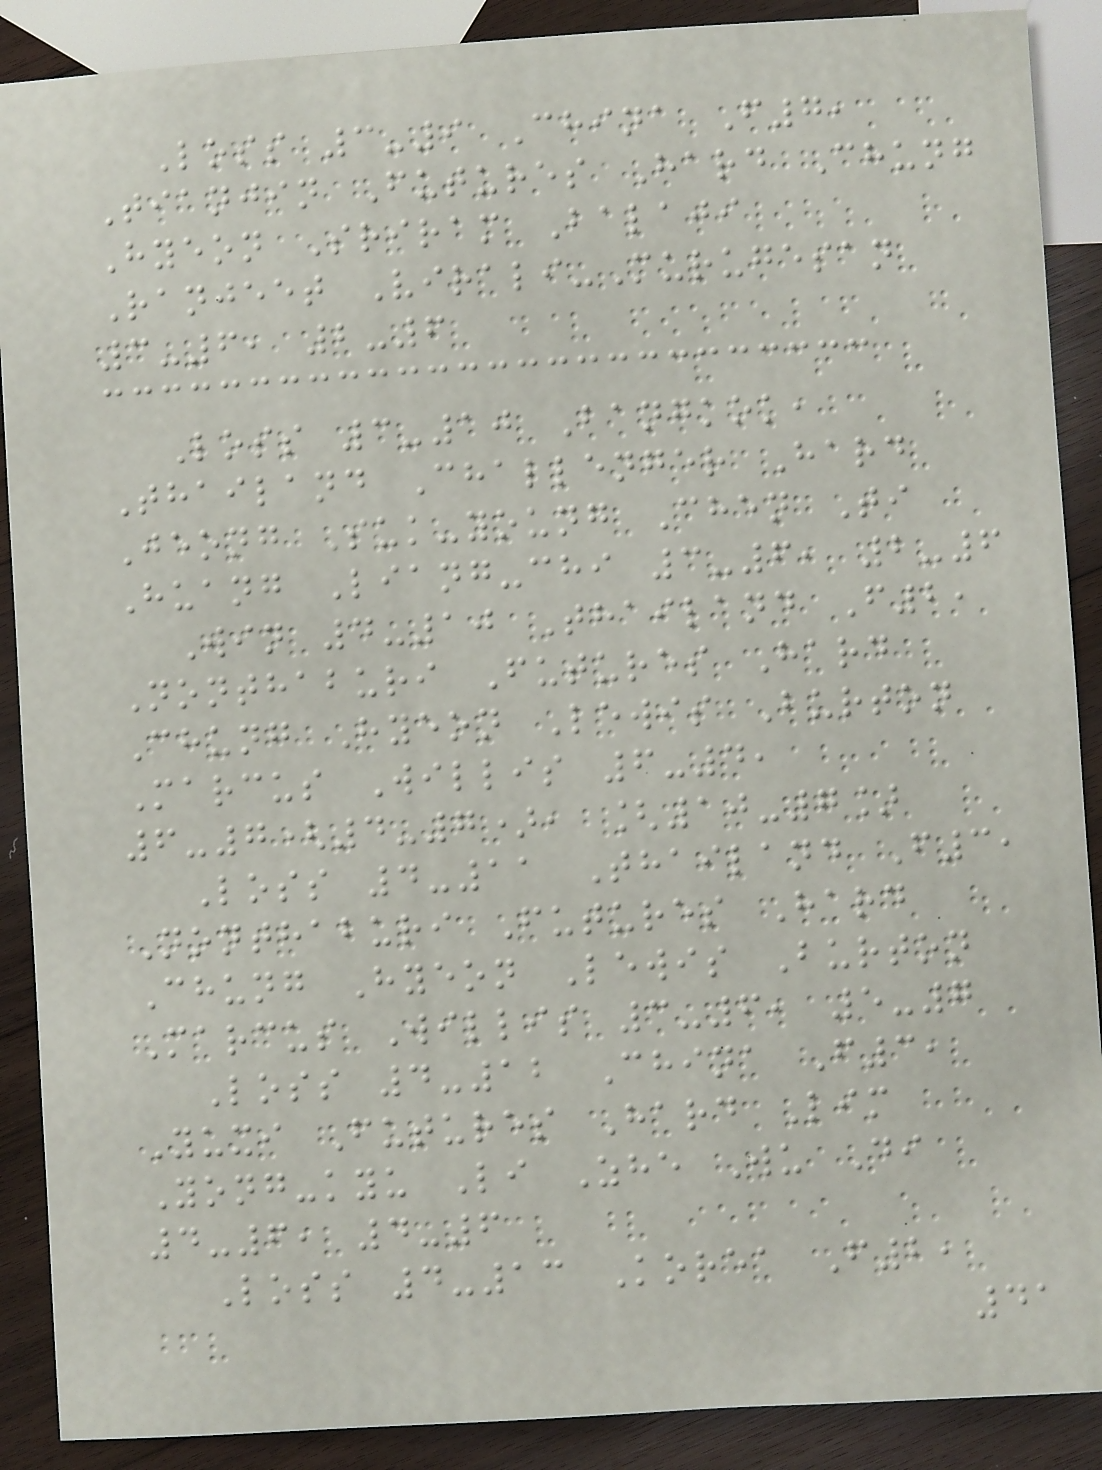Loss 3-9 China F7,
Tianjin Futures Hard Chung
Hyeon Sriram Balaji
Ranjeet Virali-Murugesan
3-6, 2-6
Loss 3-10 Bangkok,
Thailand Challenger Hard
Jeong Suk-young Chen Ti
Huang Liang-chi 3-6, 2-6
Win 4-10 Thailand F2,
Nonthaburi Futures Hard
Chung Hyeon Lewis Burton
Marcus Willis 6-4,
6-7(4-7), [10-7]
Loss 4-11 Thailand F3,
Nonthaburi Futures Hard
Chung Hyeon Lewis Burton
Marcus Willis 3-6, 5-7
Loss 4-12 China F3,
Yuxi Futures Hard Lim
Yong-kyu Li Zhe Wu Di
4-6, 4-6
Loss 4-13 Korea F2,
41
